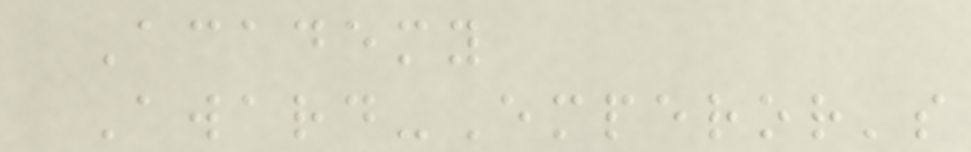Academy
Award-Emperor's
